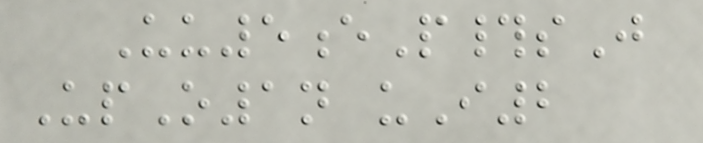Uu5eP#sJ
UpO1n uI2
